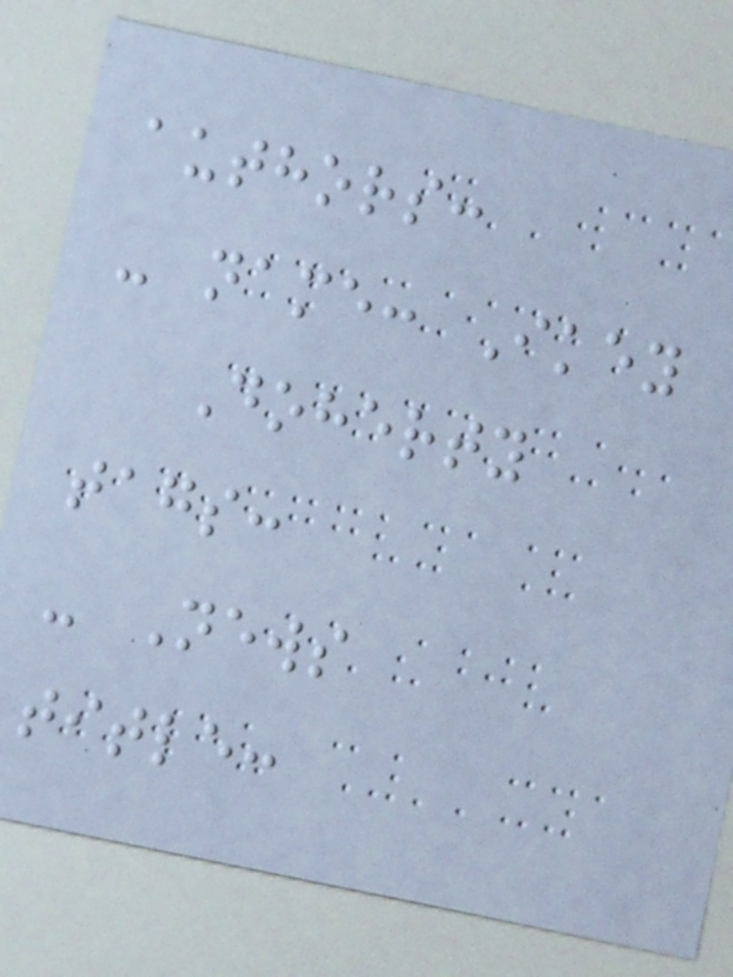authors:
- name: Ikey
Doherty
tags:
- News
title:
